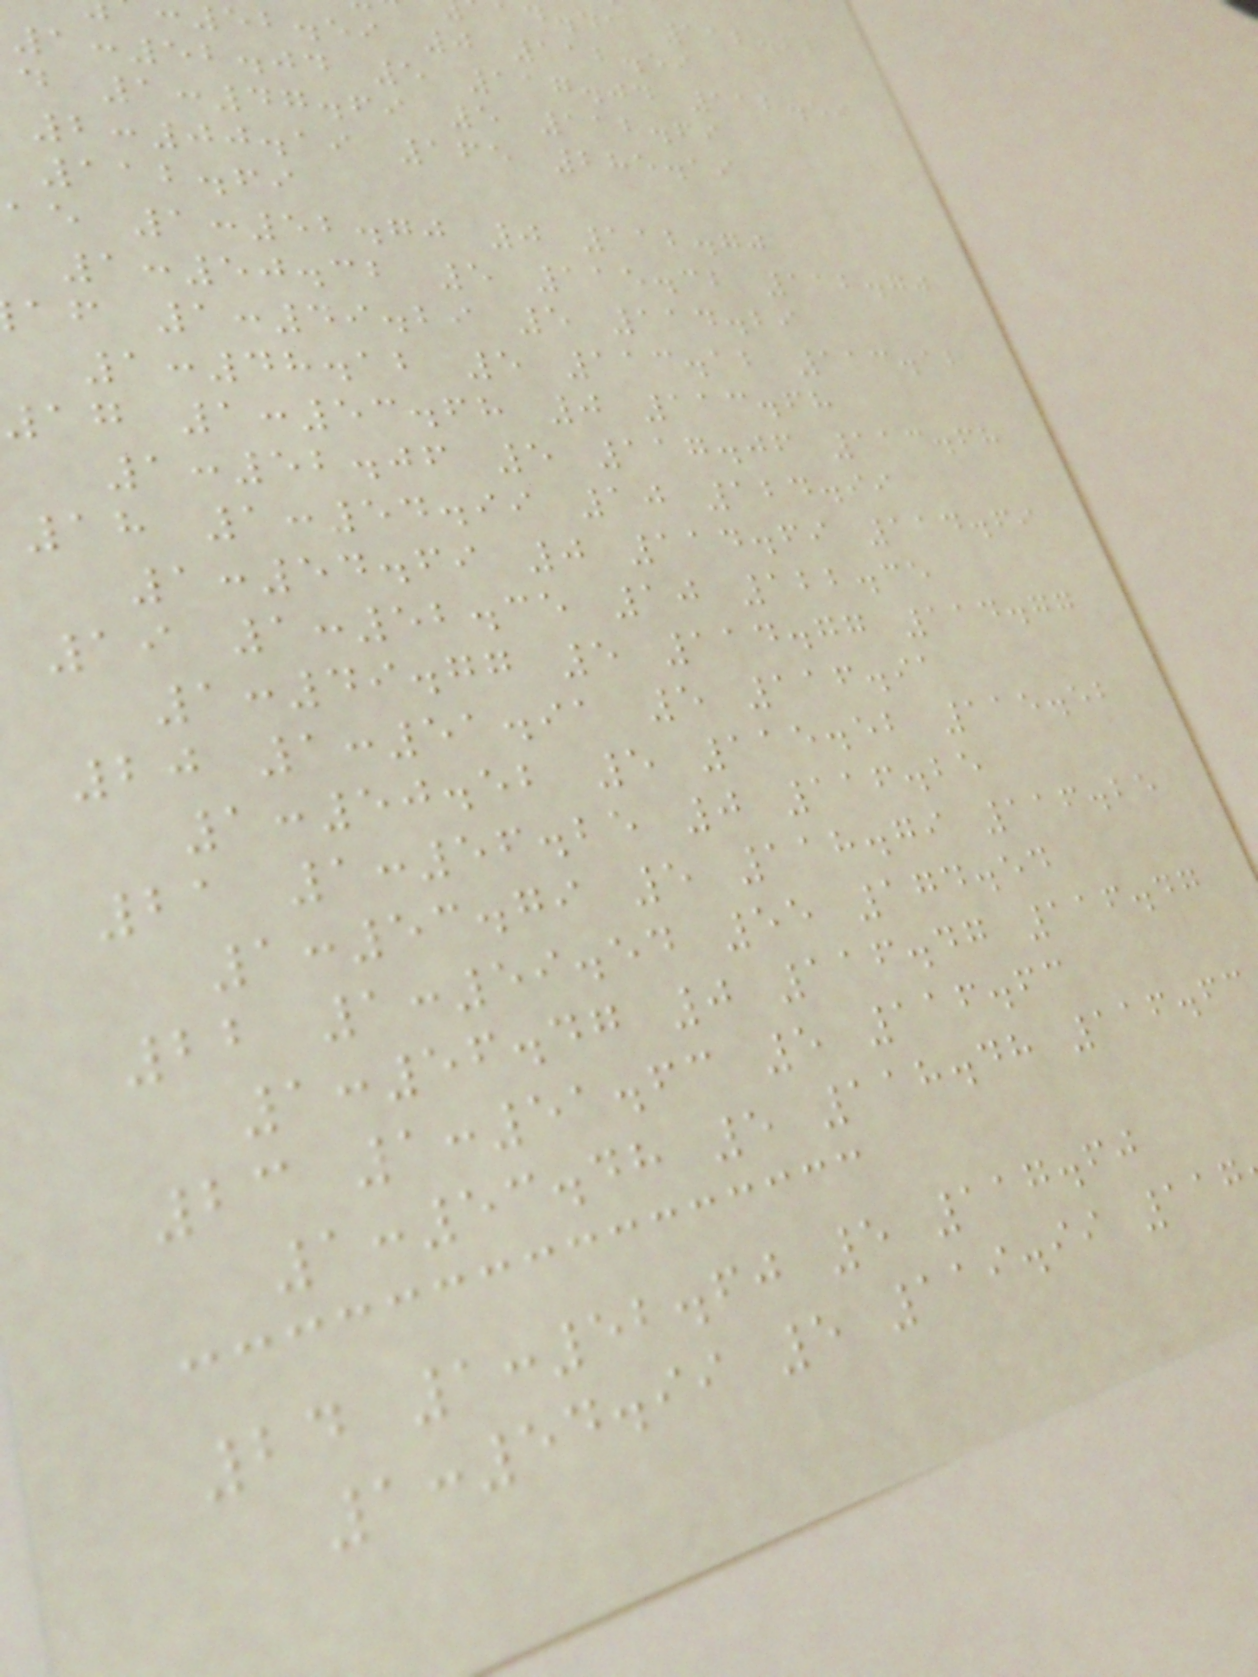ad.da 112.22
52.59 0 112.59
1:52.04 5 117.04 112.59
d 1:47.69 5 112.69
2:00.19 165 285.19
112.69
ae 1:52.70 0 112.70
1:50.32 5 115.32 112.70
af 1:49.29 5 114.29
1:48.12 5 113.12 113.12
17 1:53.68 0 113.68
1:52.06 5 117.06 113.68
18 1:54.99 10 124.99
1:54.69 0 114.69 114.69
19 1:52.35 10 122.35
1:49.77 5 114.77 114.77
20 1:51.91 5 116.91
1:50.52 5 115.52 115.52
21 1:56.25 0 116.25
1:53.79 5 118.79 116.25
22 1:59.54 55 174.54
1:56.47 0 116.47 116.47
23 1:51.63 5 116.63
1:53.48 5 118.48 116.63
24 1:52.60 5 117.60
1:54.99 5 119.99 117
